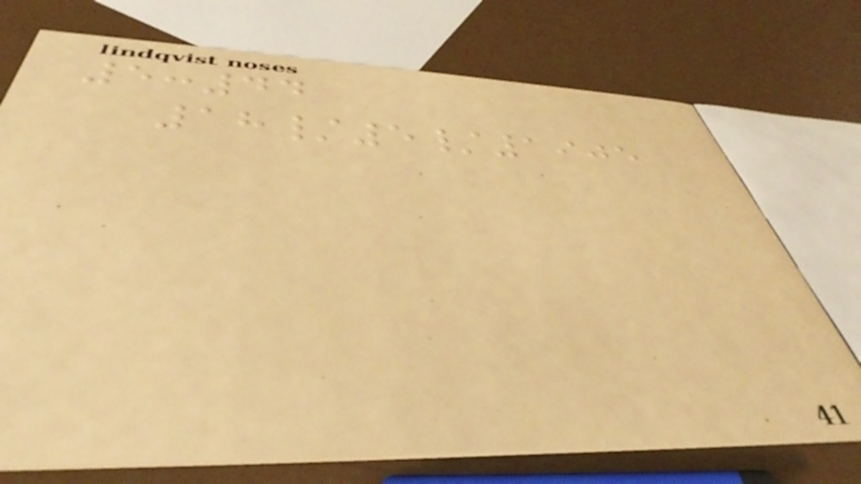5:44
18/5/1905
